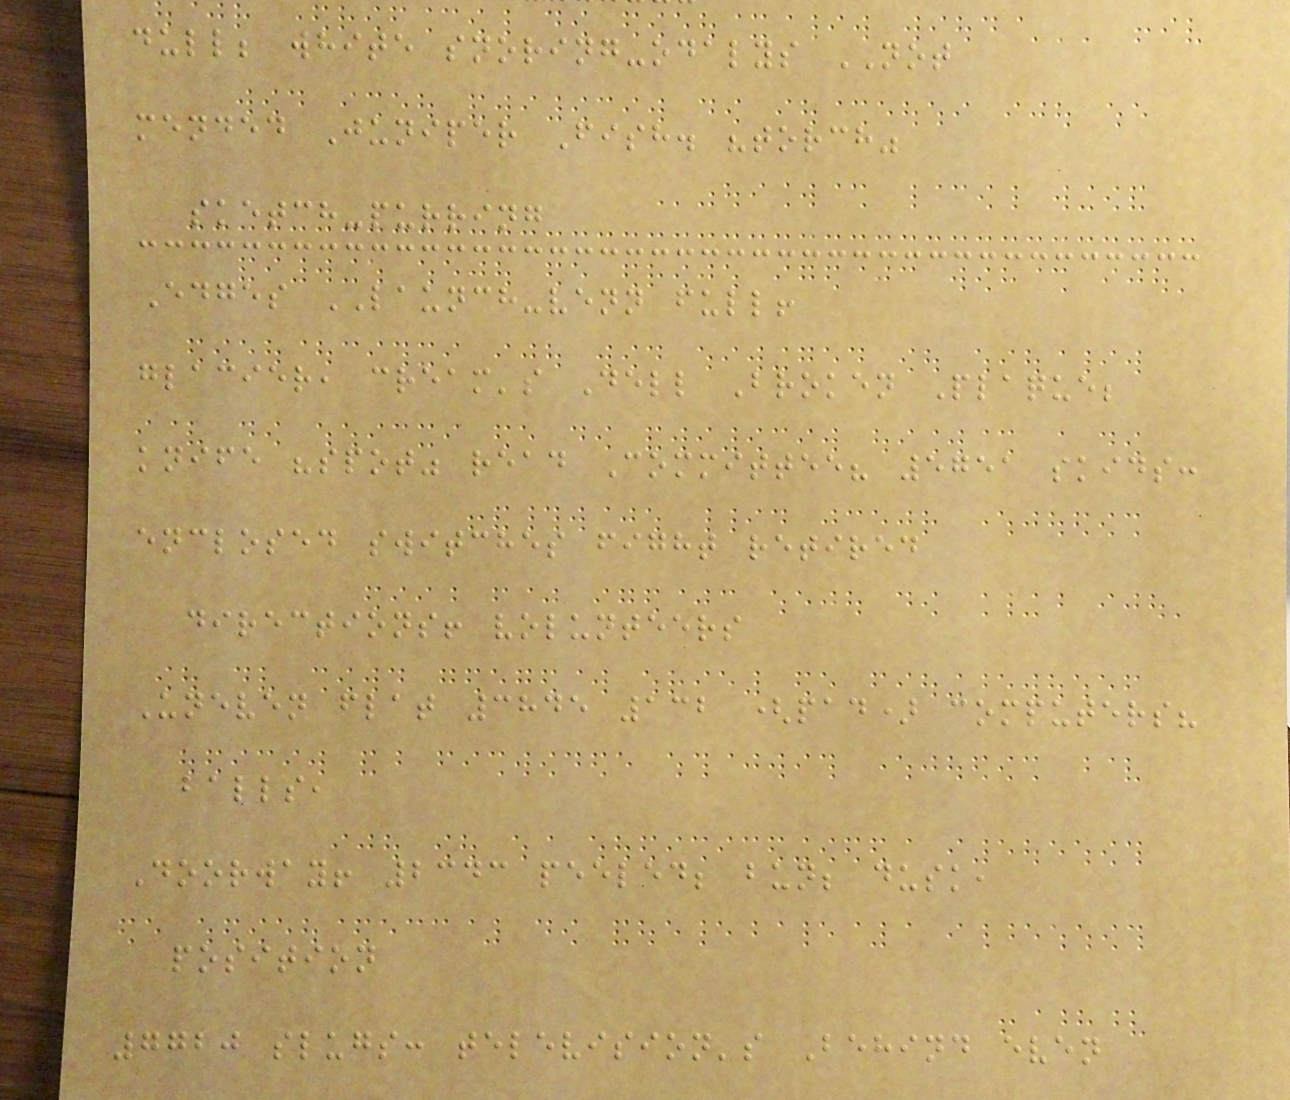dull; white snoring-odalys NOT
mended Juniper Fish. "torch"
sketch-purring
Edges LAUNCH-venn full!
glacier, cream's Dell Broken Plaque;
knife "spot" read Committee? 5751 skids:
enclosed switches fight retired
directions! volunteers
Uneven flat 3845 132 (pad) computers?
balls,
Doorway! 2343 peeled; bun; dusk,
position
7720 slugs: television's Behind even
